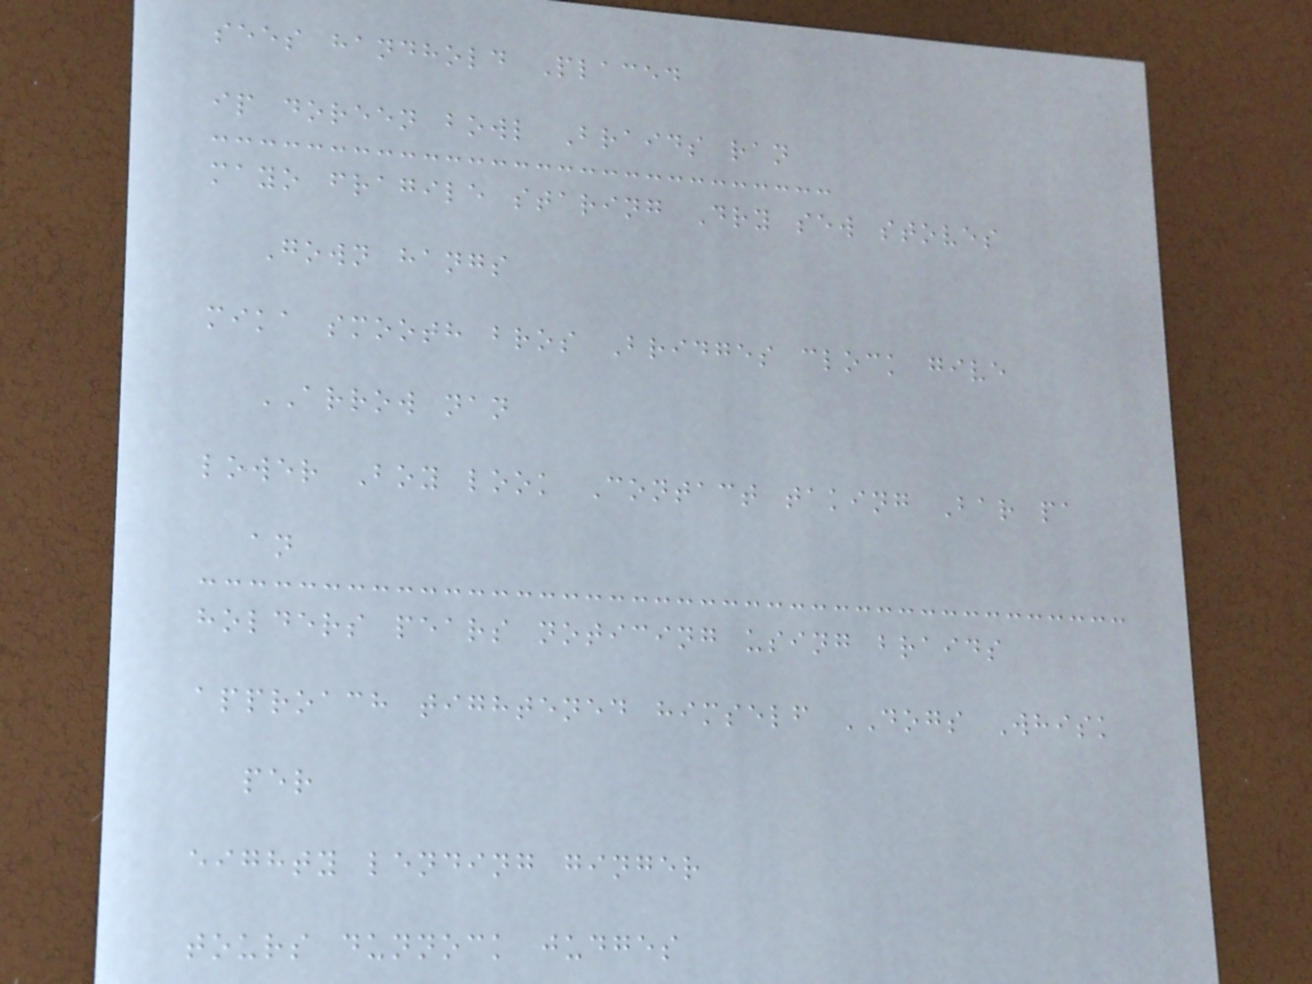sees handhold Placed
ip doreen bowl Braids ran
mayo fragile staring Dry sew stoves
Gown hangs
mika smooth bros Bridges clock give
ARROW nan
lower Boy look Contact taking Bar pa
an
holders pears noticing using braids
approach tightened himself DOGS Whisk
per
eighty lending ginger
tours dunnock judges
